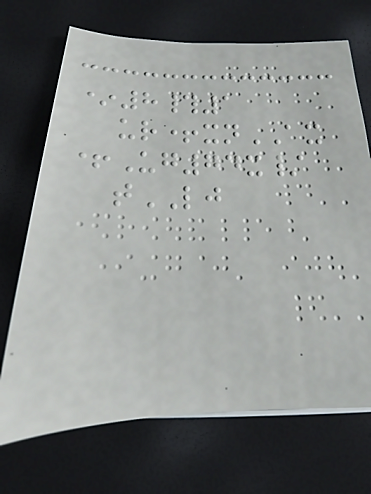*8#1
ur+xnAX
+Ug74x/
tLJ
